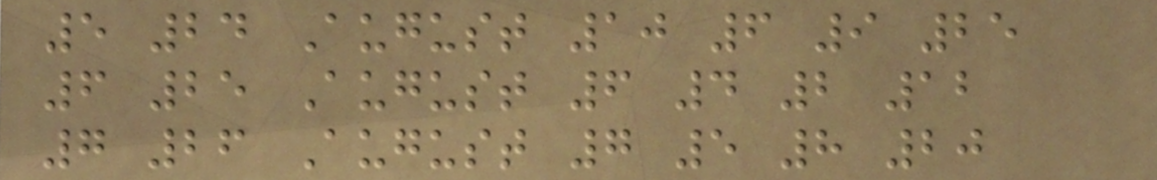5 24 August 10 6 9 25
6 25 August 6 4 2 12
7 26 August 7 5 8 20
